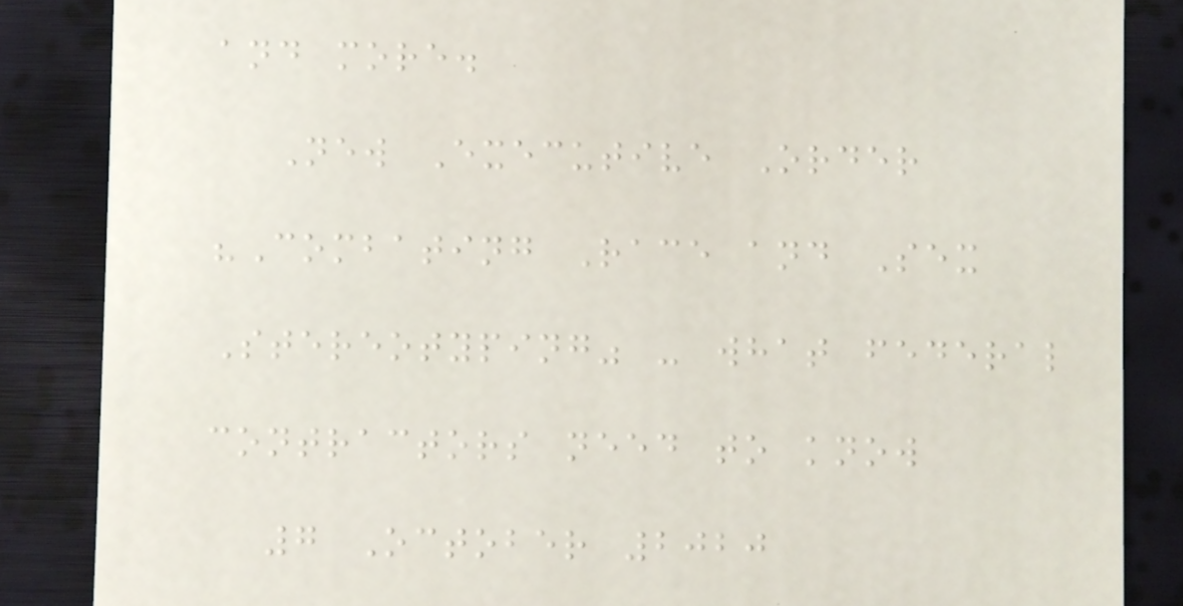and more.
New Executive Order
"Combating Race and Sex
Stereotyping" - what federal
contractors need to know
7 October 2020
